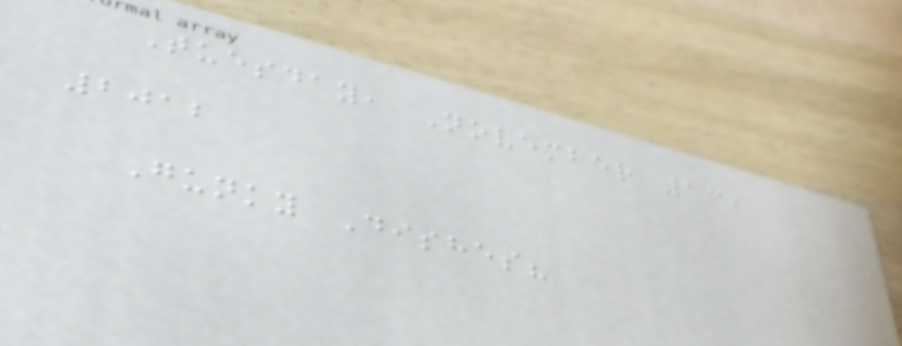Tuesday, November 13,
2012
Gunky Dishes?
